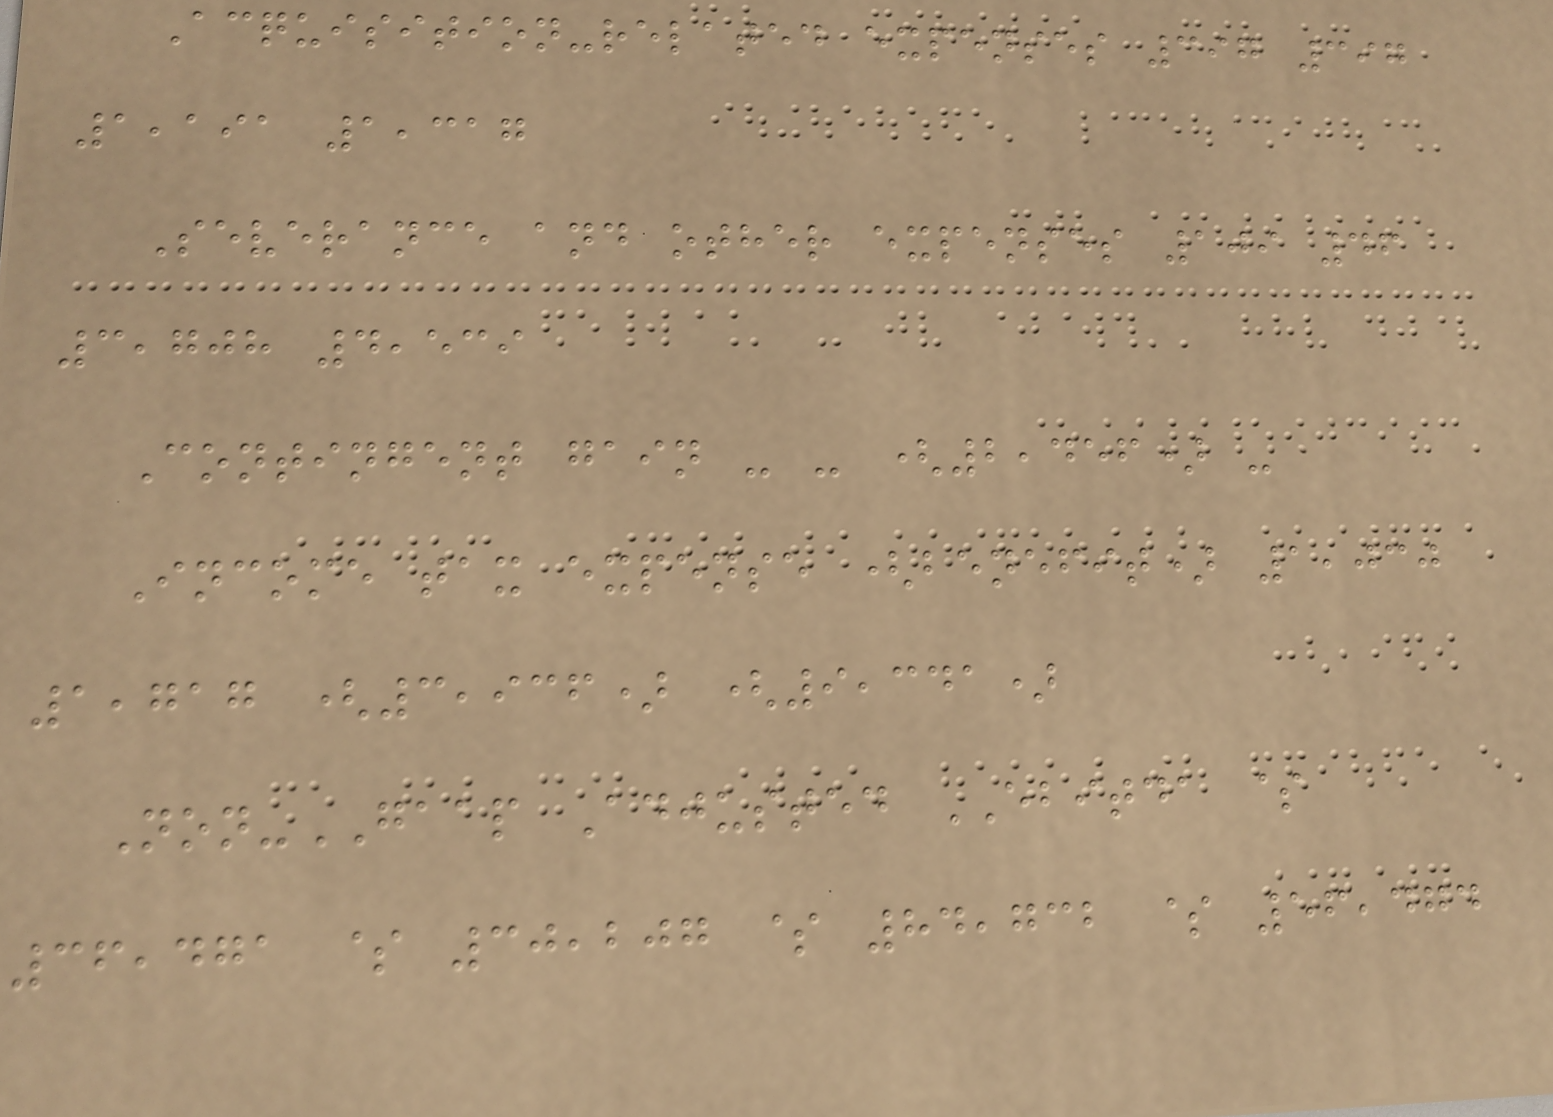Acquisition-related expenses 397 397
1,191 1,317
Severance and other expenses 109 46
3,708 4,539
Contingent gain - - (2,456) -
Income tax expense (benefit) 1,030
1,717 (3,936) (9,341)
Non-GAAP Adjusted EBITDA $
36,471 $ 30,207 $ 84,732 $ 56,474
